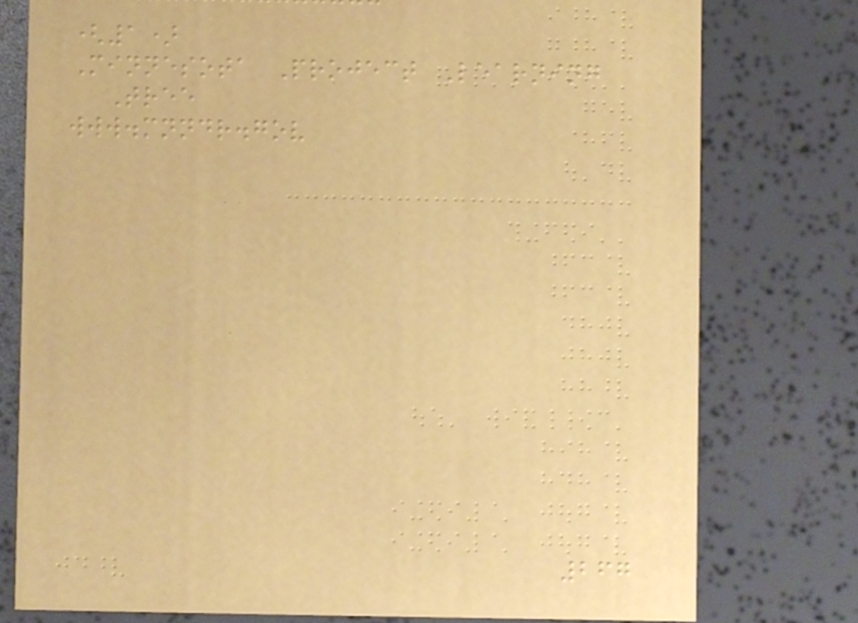(1)
Minnesota Project Learning
Tree
www.mnndr.gov
267
